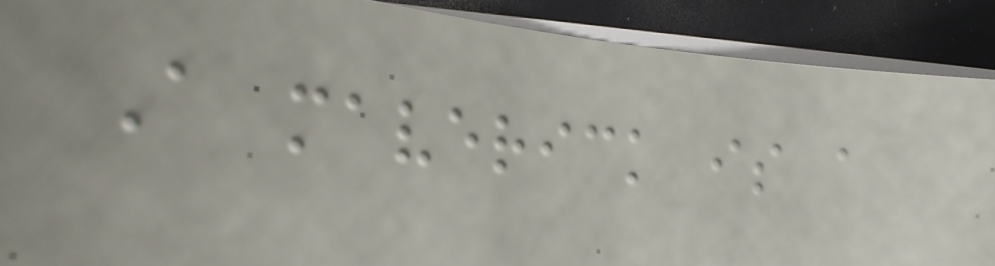A maverick is a
